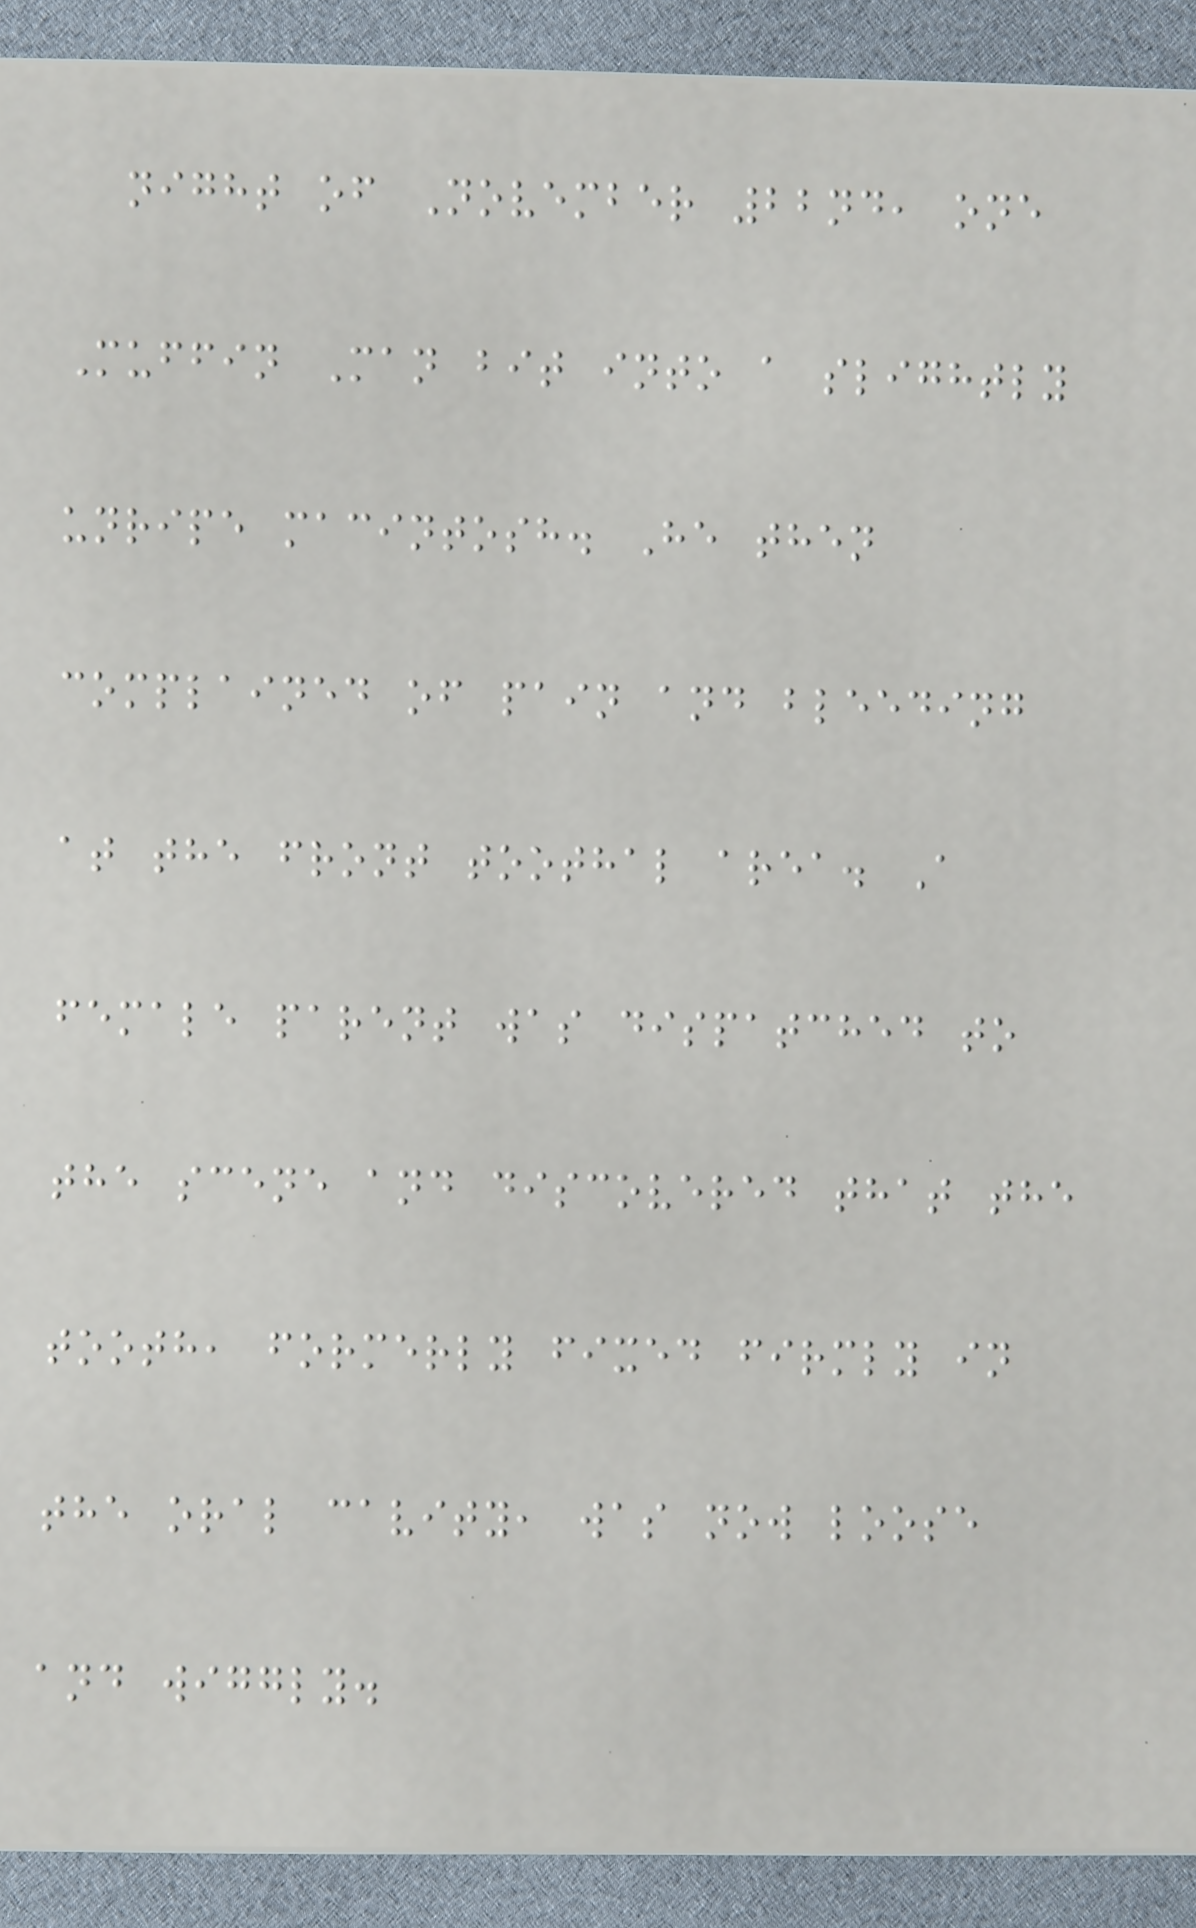night of November 22nd, one
Muffin Man bit into a slightly
unripe macintosh. He then
complained of pain and bleeding
at the front toothal area. A
female parent was dispatched to
the scene and discovered that the
tooth, formerly fixed firmly in
the oral cavity, was now loose
and wiggly.
